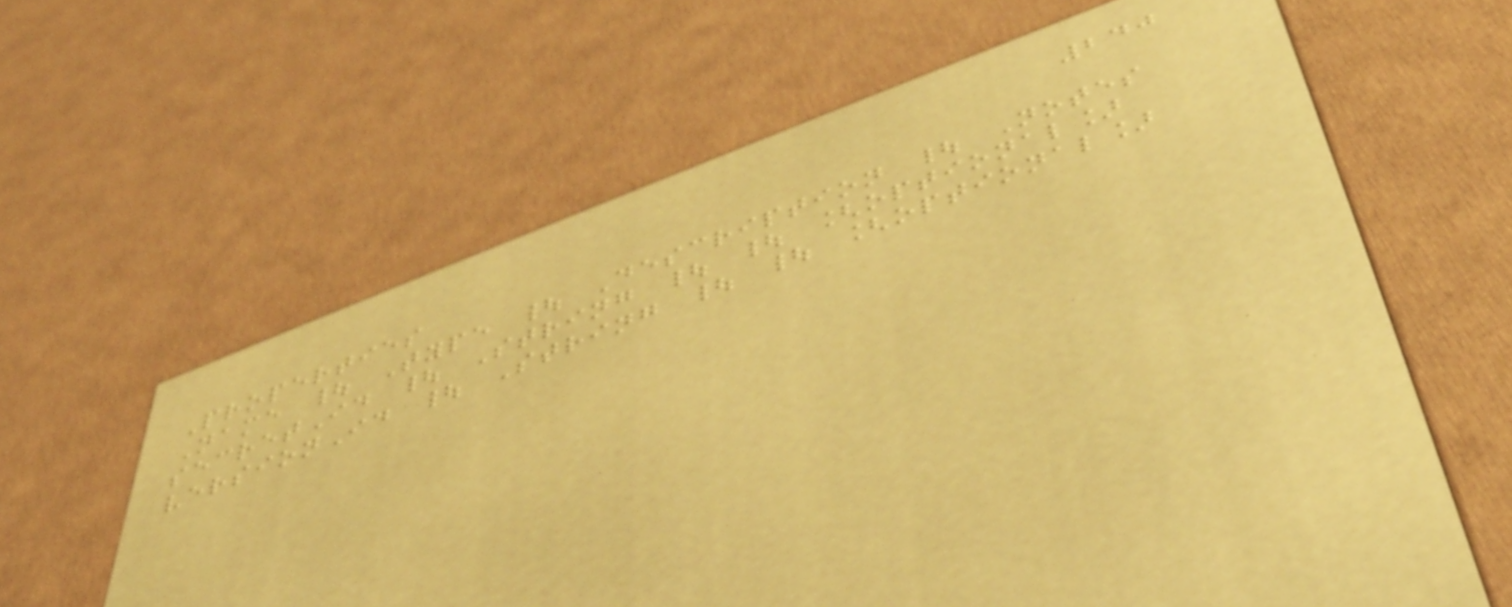240
Properties
Name | Type | Description | Notes
secretId | String | | [optional]
versionId | String | | [optional]
